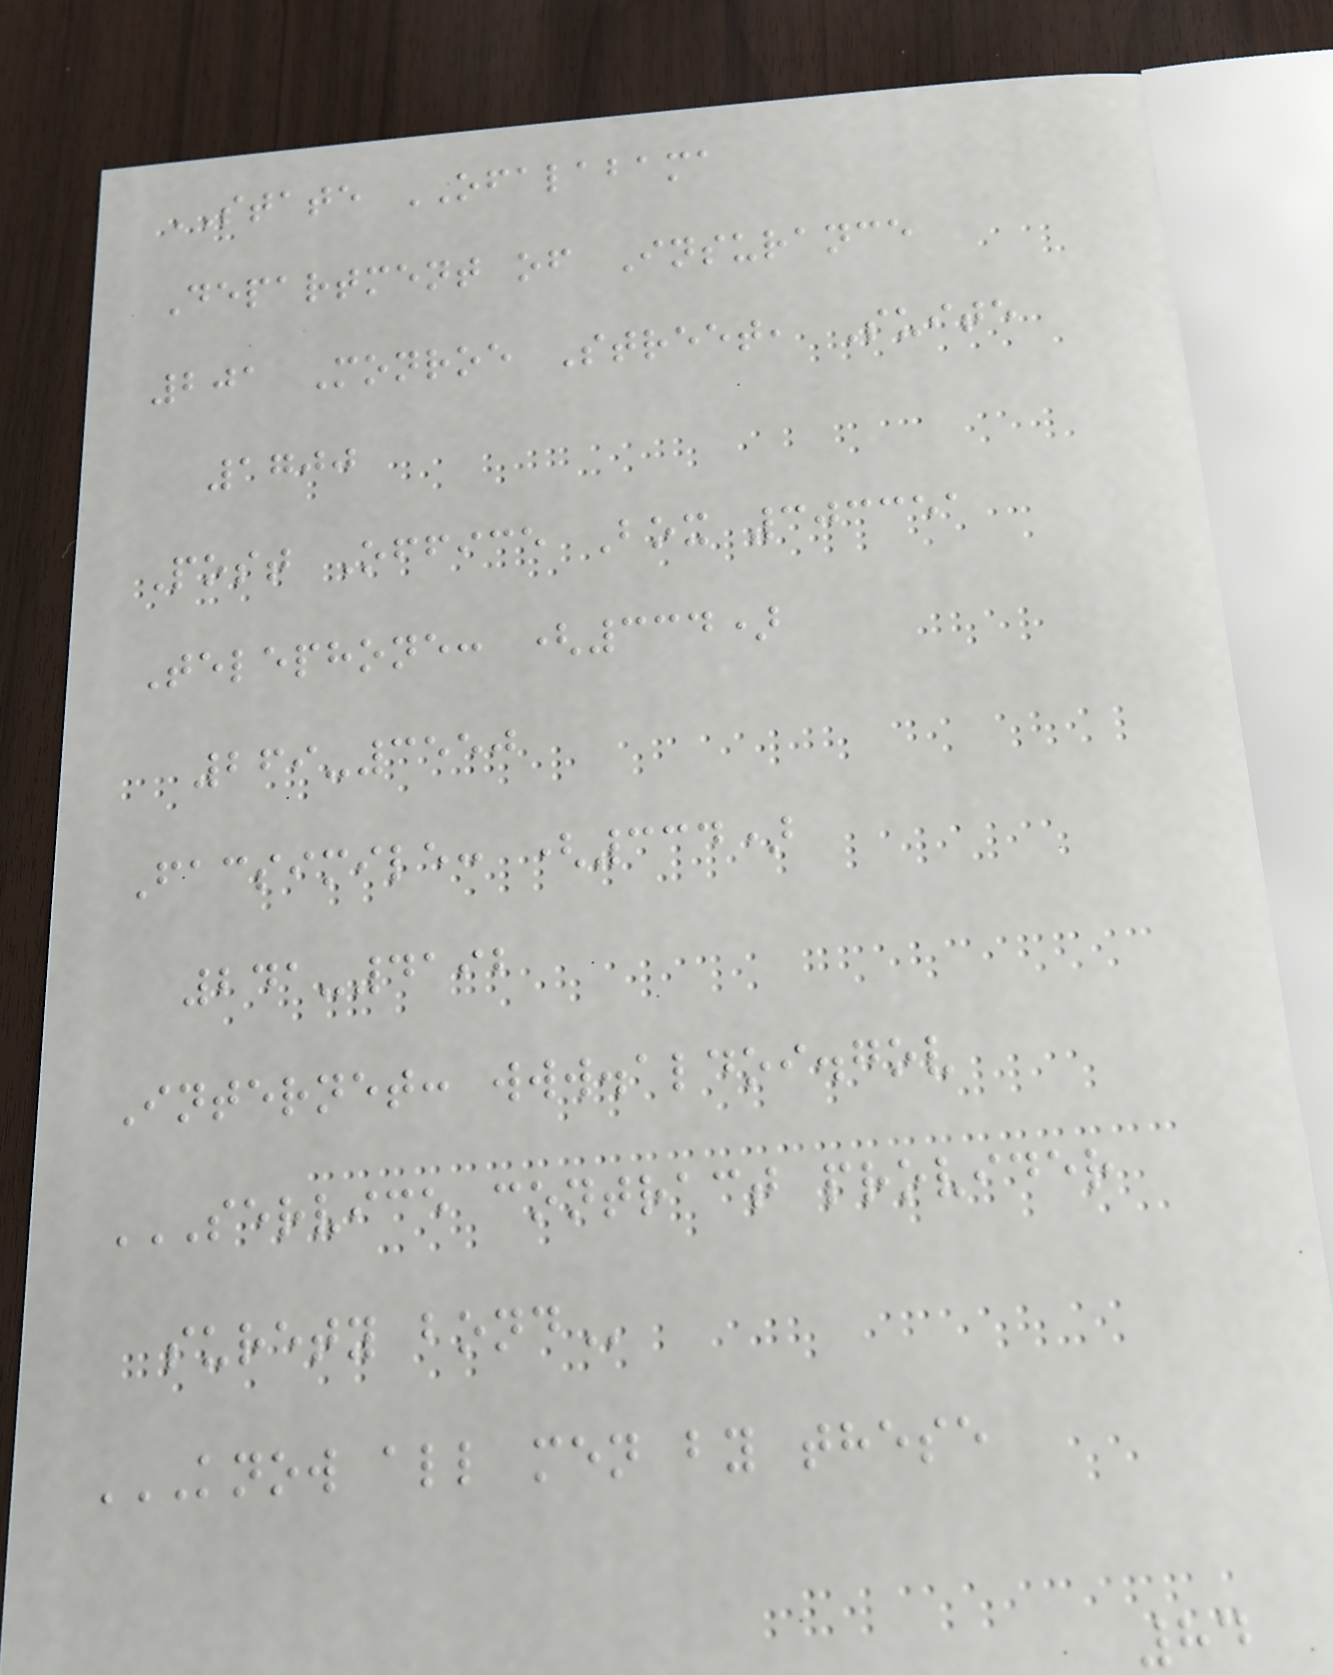STATE OFALABAMA
Department of Insurance
201 Monroe Street, Suite
1700
Post Office Box 303351
Telephone: (334)
269-3550
Facsimile: (334)
241-4192
Internet: www.aldoi.gov
SERVICE CONTRACT PROVIDER
SURETY BOND
KNOW ALL MEN BY THESE
84
